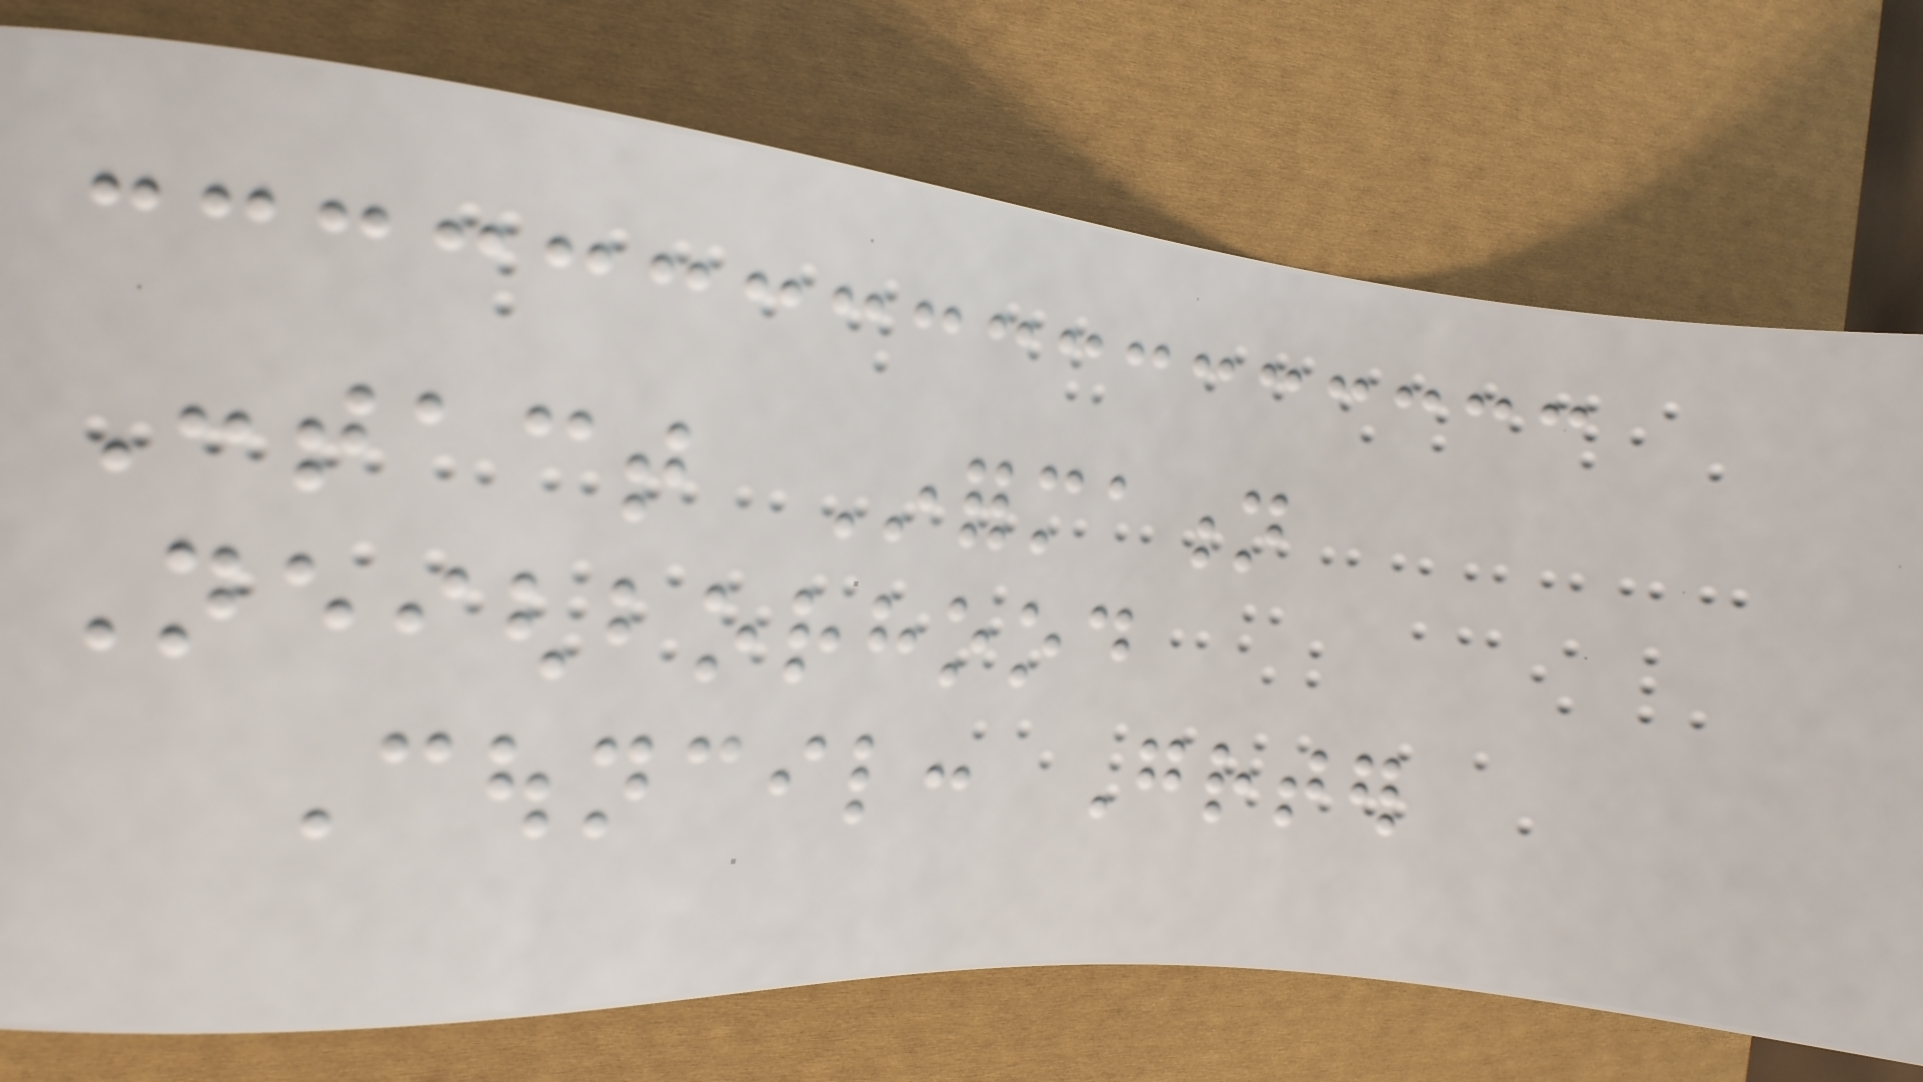Contact Information
Neighborhood
Council: Greater
